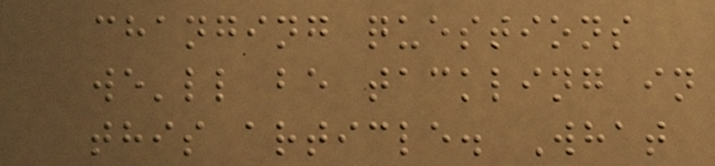changing questions
we'll be tackling in
this article. What
